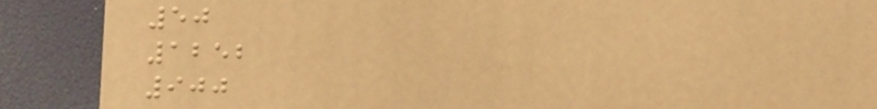50
1252
900
